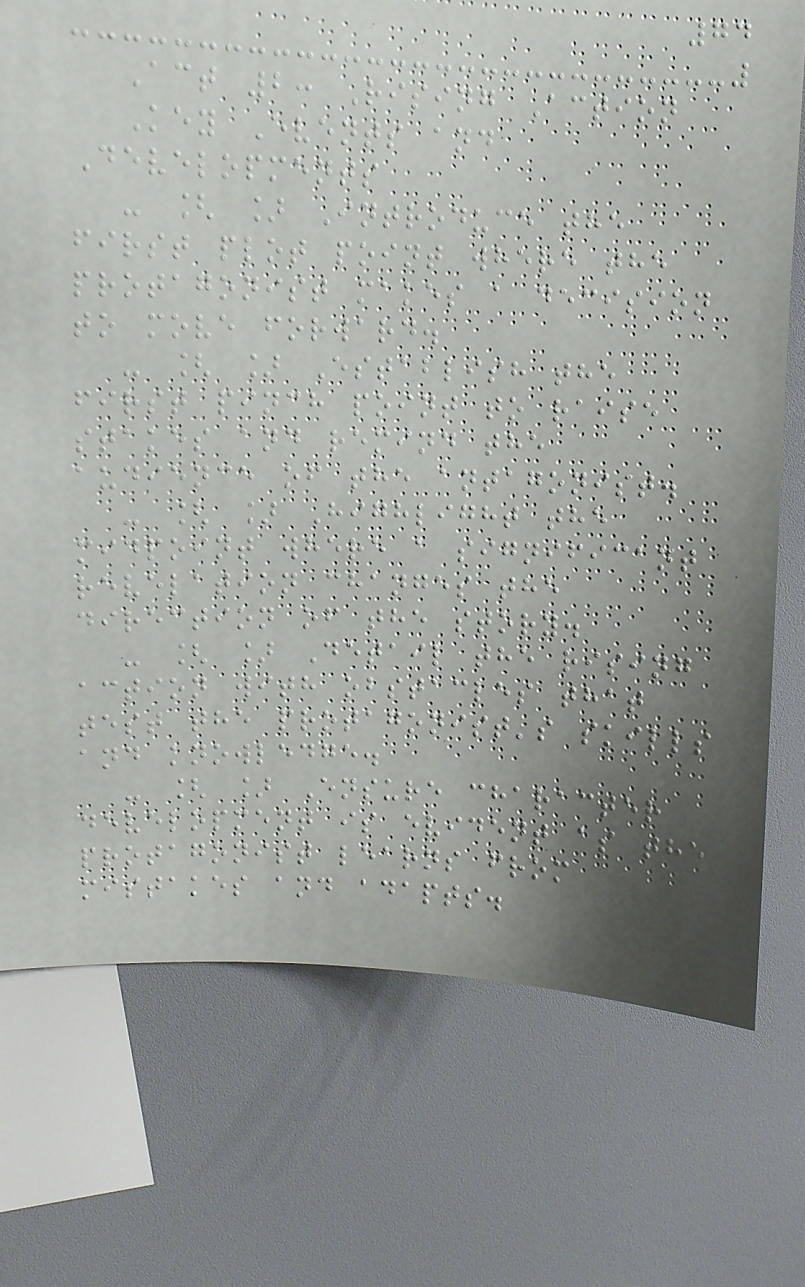74
Act 2: Rising Action
Key Events and
Developments
- [ ] Introduce the
first plot point where the
protagonist makes a decision
to move forward.
- [ ] Establish the
first pinch point to raise
stakes and remind the
audience of the antagonist.
- [ ] Highlight the
midpoint where a significant
revelation changes the
direction of the story.
- [ ] Detail the rising
action with obstacles that
test the protagonist's skills
and knowledge.
- [ ] Ensure character
development is evident as the
protagonist learns from
mistakes and adapts.
